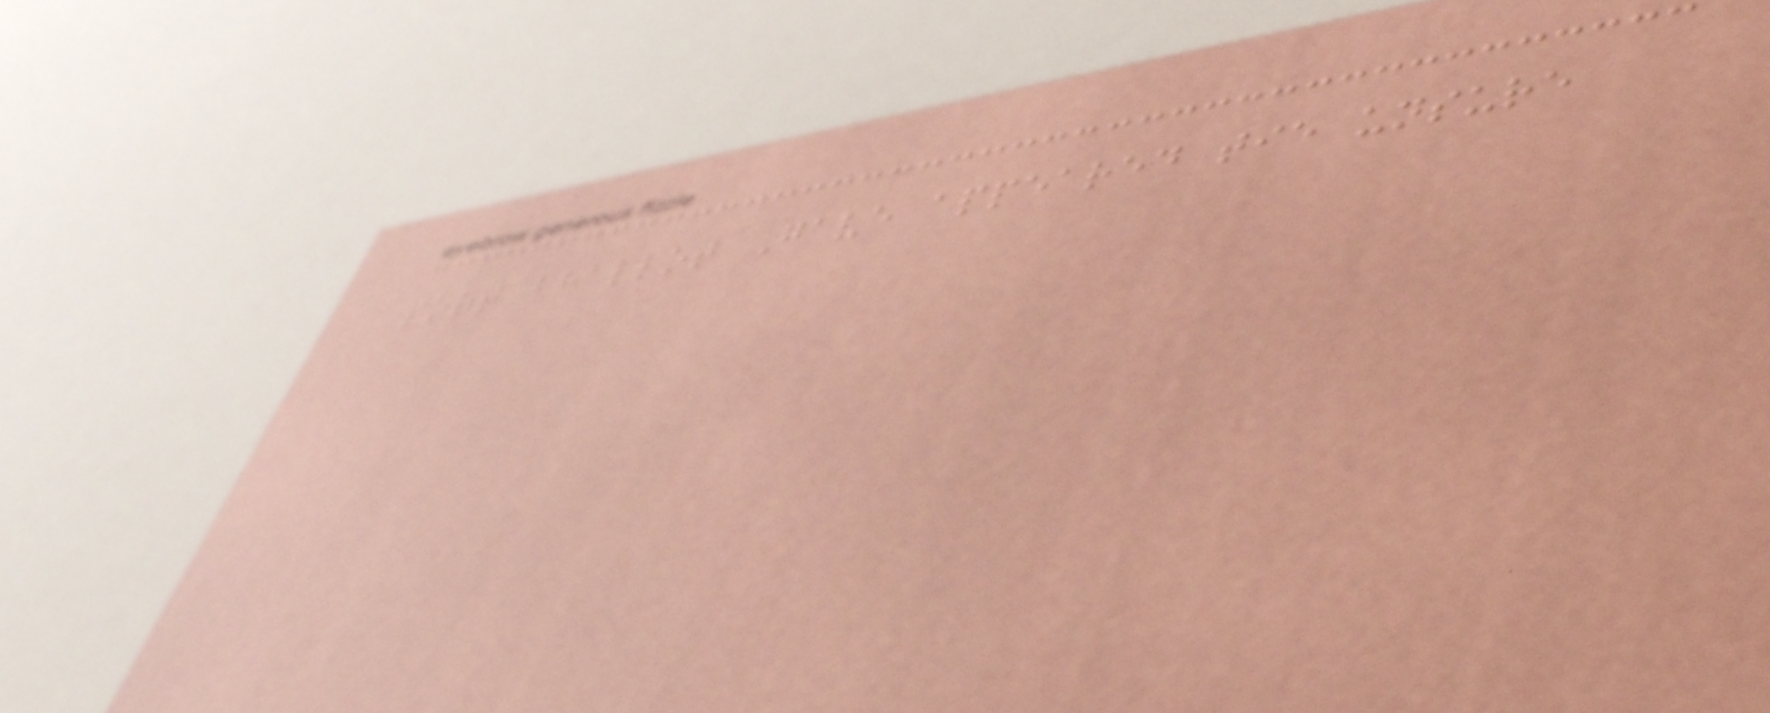sort bhallot Gave appeared tie unsure
